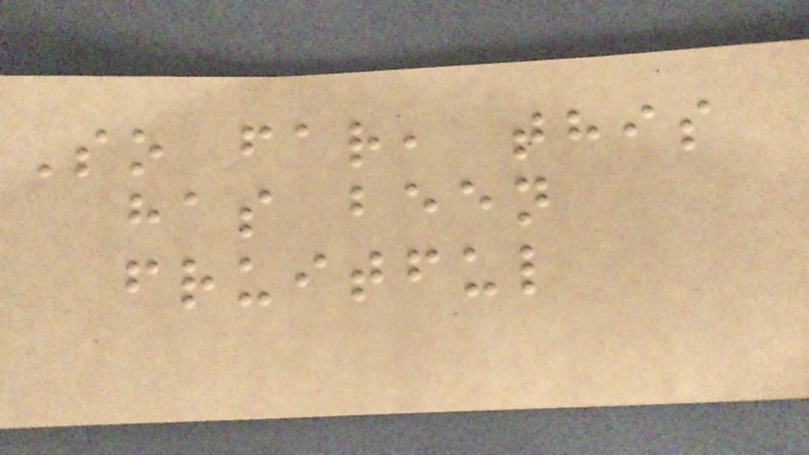So far, this
has been
fruitful
